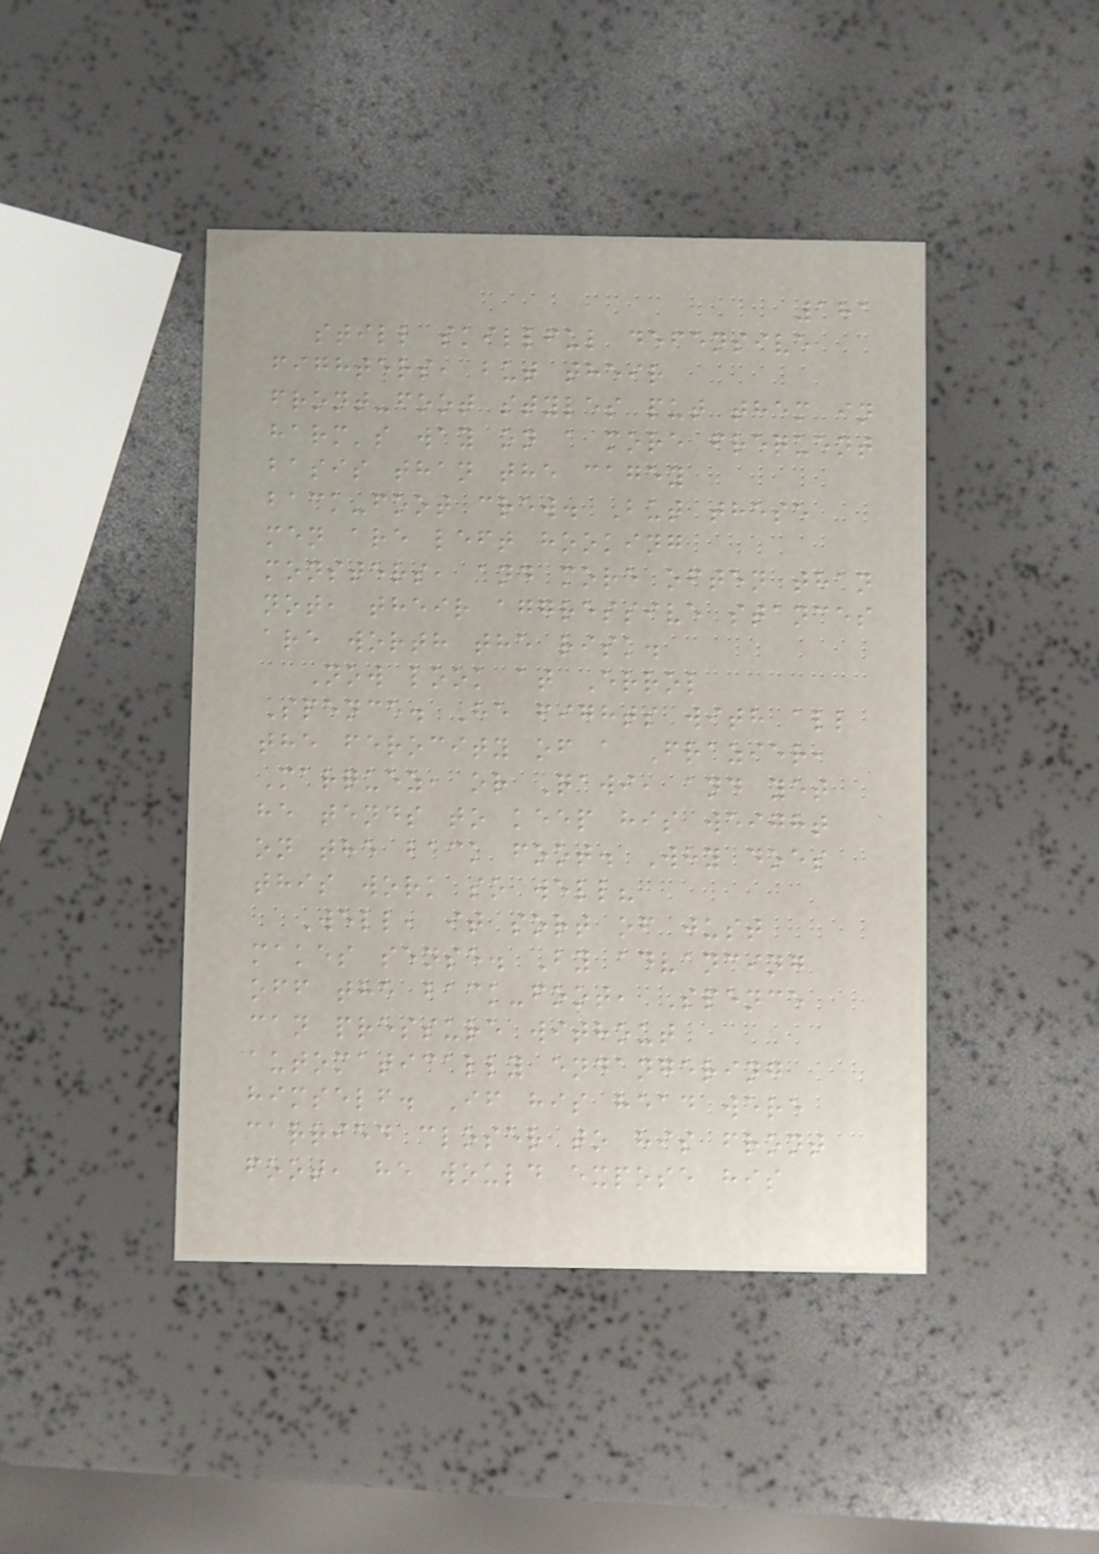181
still skillful defensive
fighters, but their
front-foot styles put them in
harm's way on a more frequent
basis than the cagey
back-foot crew. But these
men are left hooking
monsters, and more often than
not, their aggressive stances
are worth the risk.
Now look at Errol
Spence. He fights with all
the ferocity of a Frazier,
Marquez, or Qawi, and yet
he tends to keep his weight
on the back foot. Why does
this work so well?
Well, it sort of just
makes sense. By advancing
off the back-foot, Spence
can pressure without
automatically endangering
himself. If his head were
carried closer to his front
foot, he would expose his
